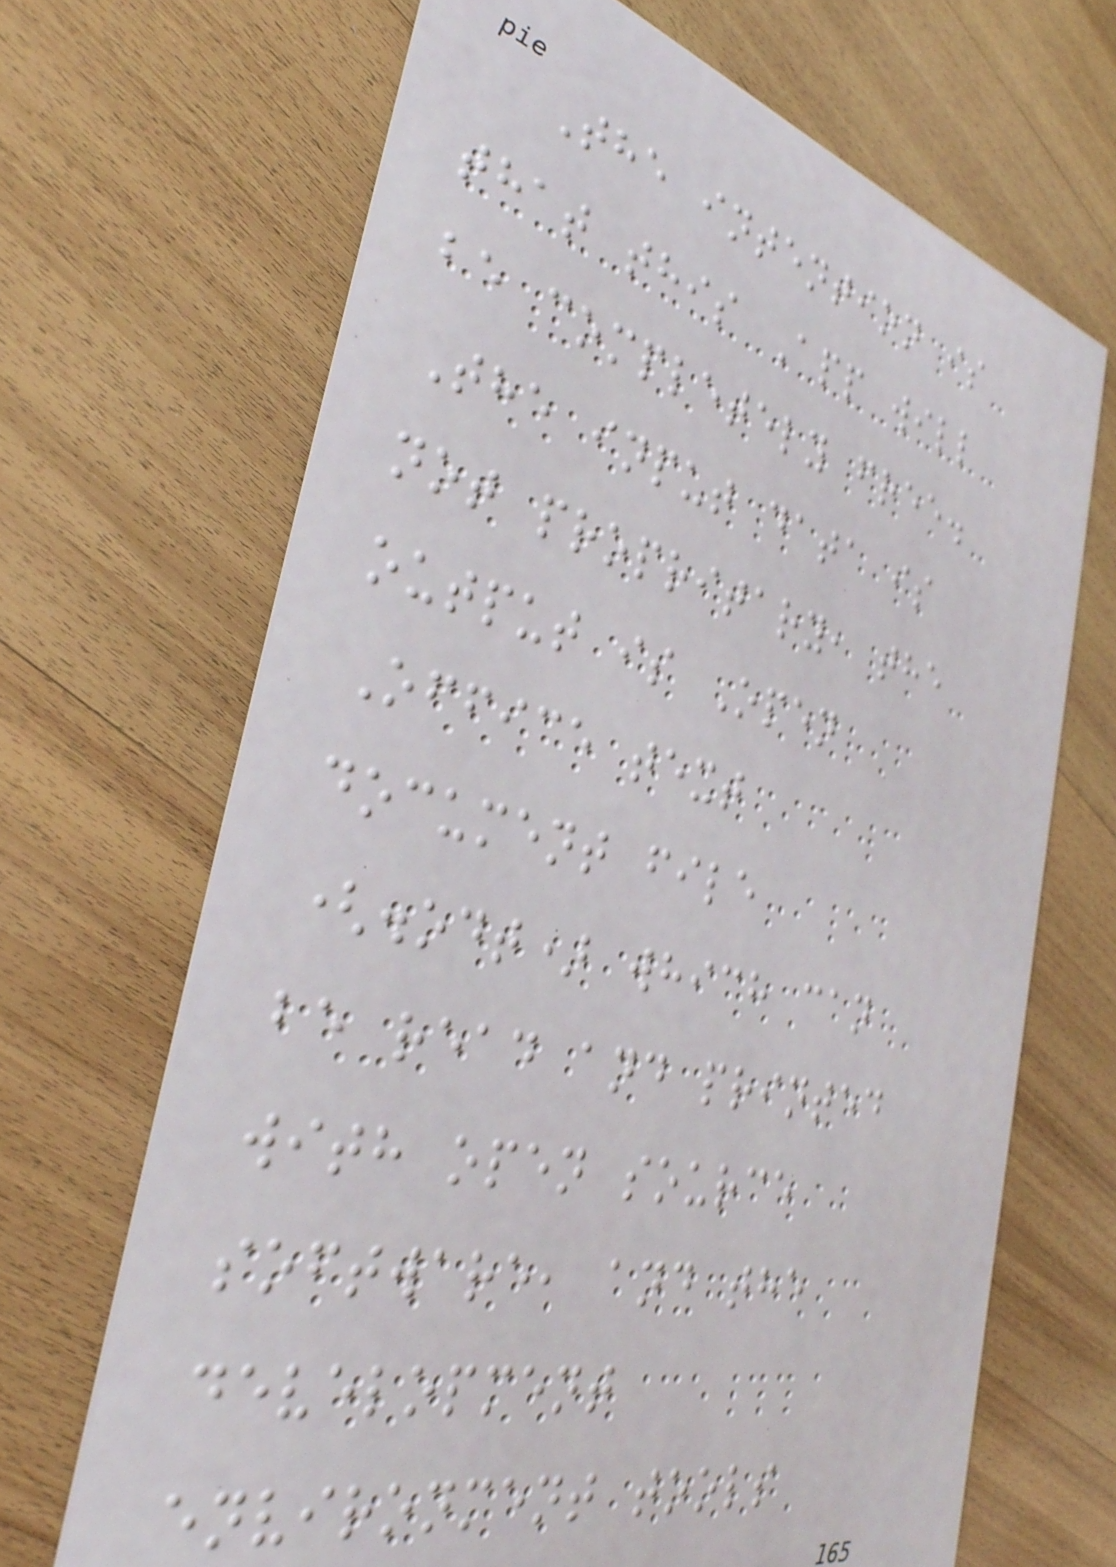The intention is
that this App will
be completely free.
The input data is
not propritary, the
output is Open
Office text
document file
(.odt) which can
be read and printed
with open source
software, and the
development
environment tools
